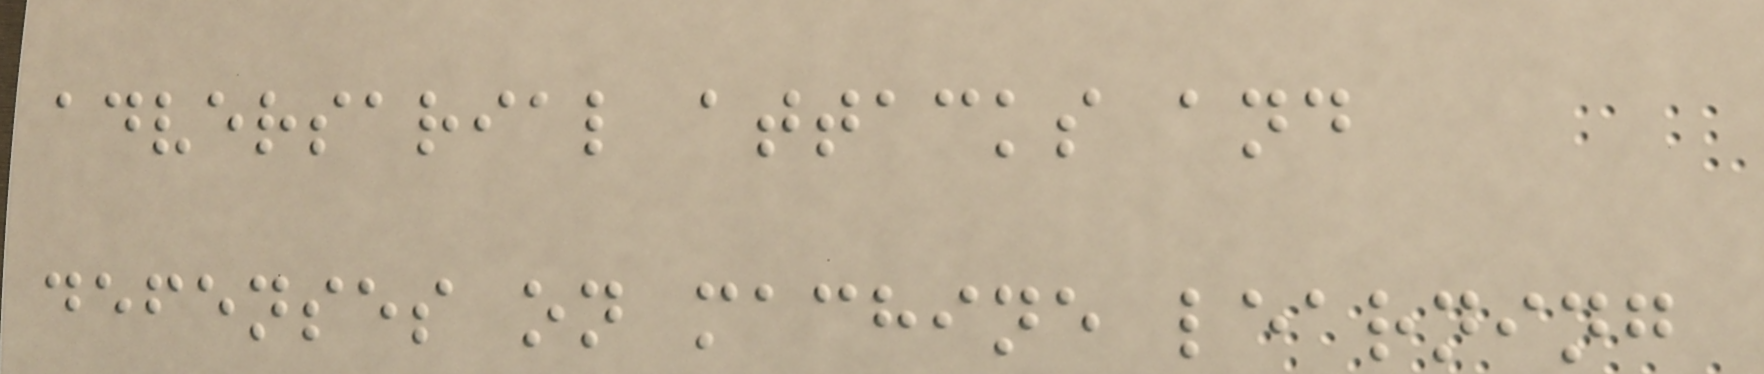adversarial attacks and
defenses on machine learning
